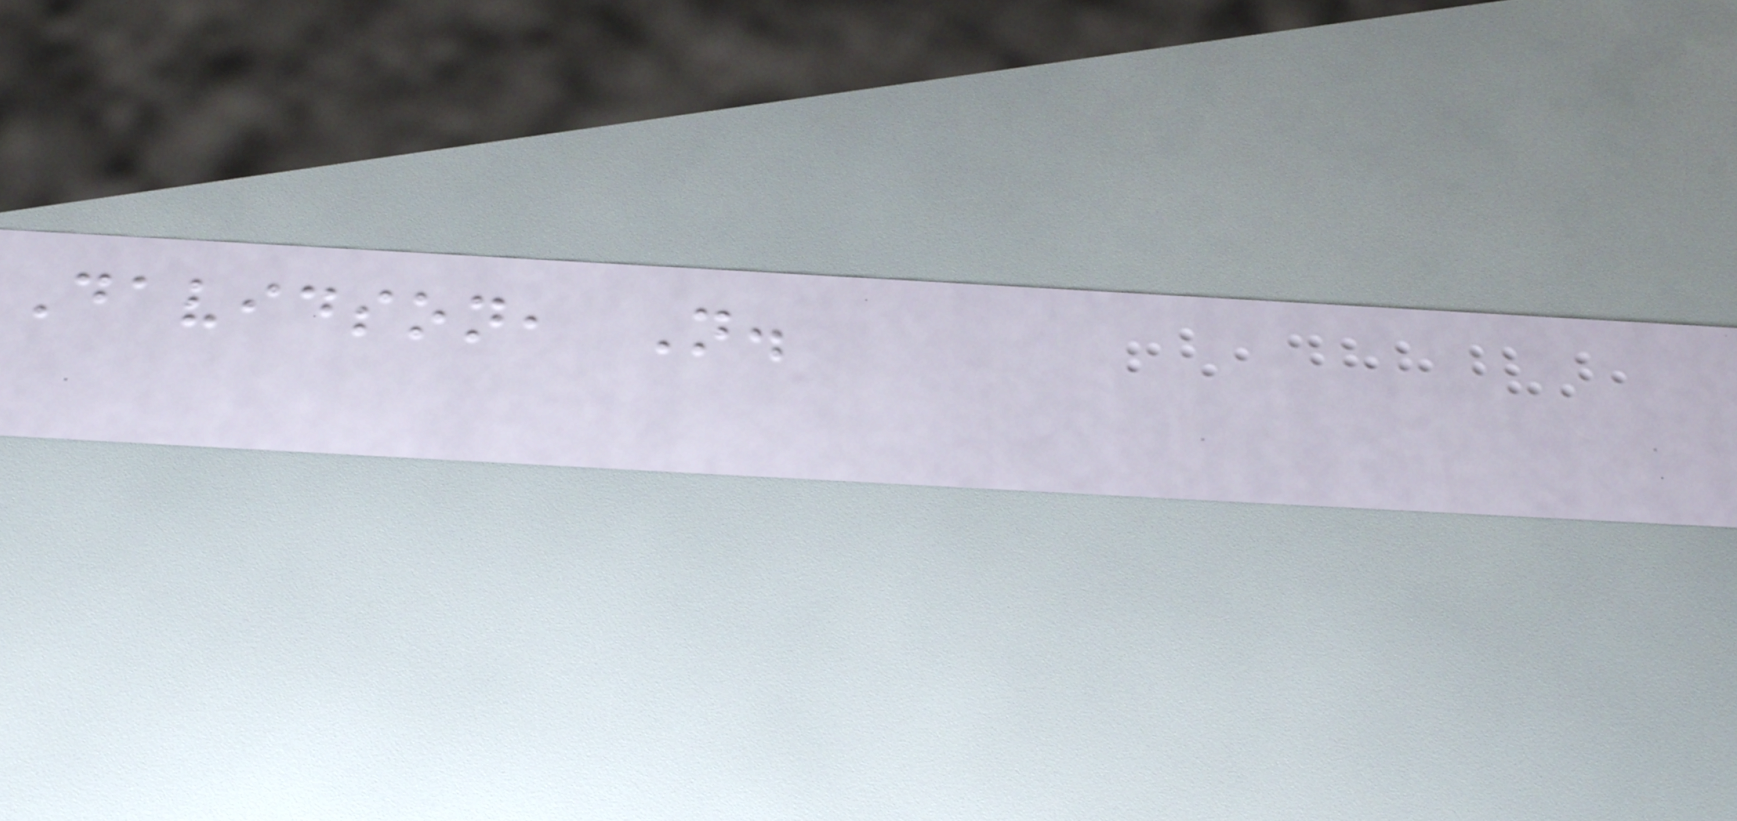Davidson, N.
